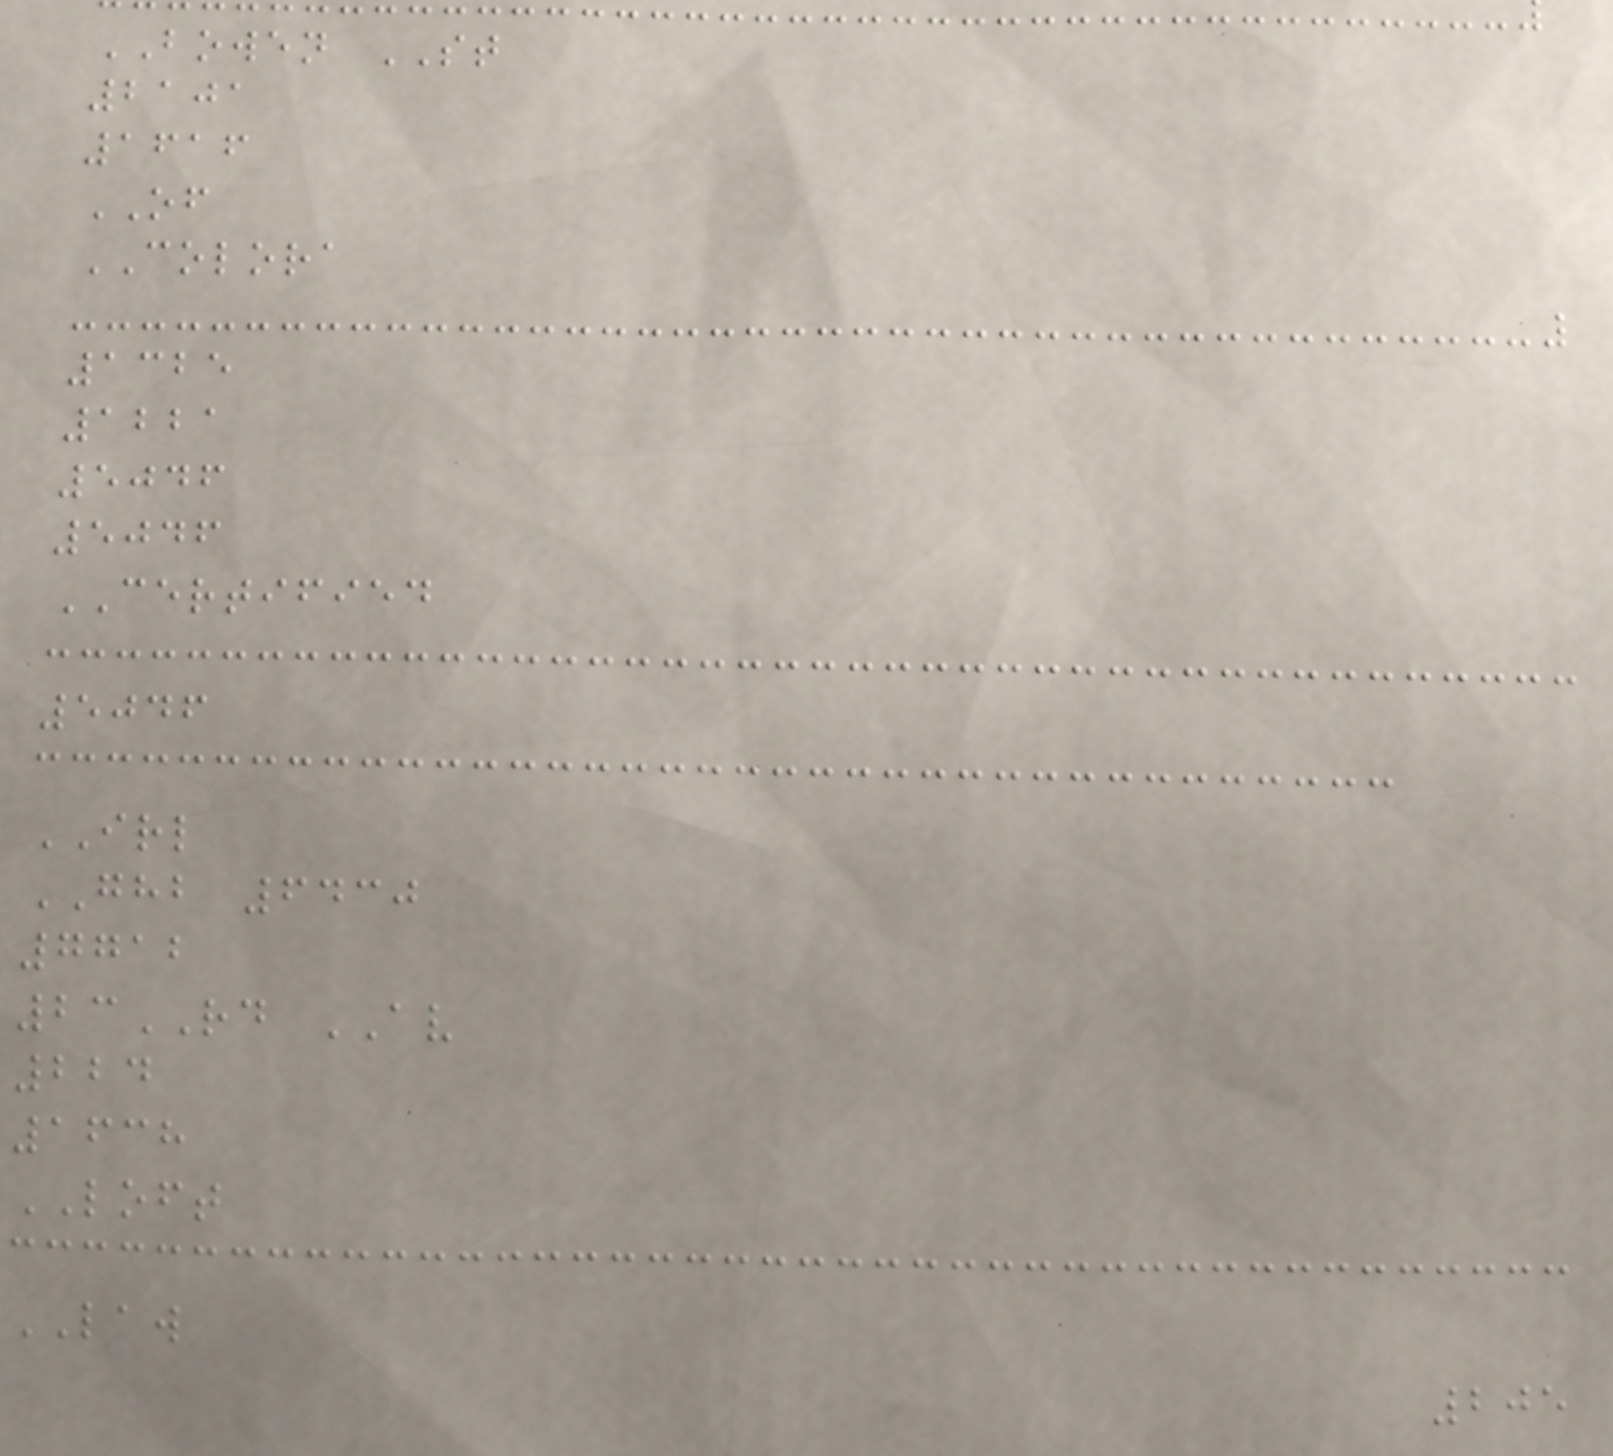BOWEN ST
2101
1616
OF
COLORA
1325
1221
5046
5046
CERTIFIED
5046
IRL
GHB 6430
7712
23RD AV
224
1638
LOFT
LAW
205
